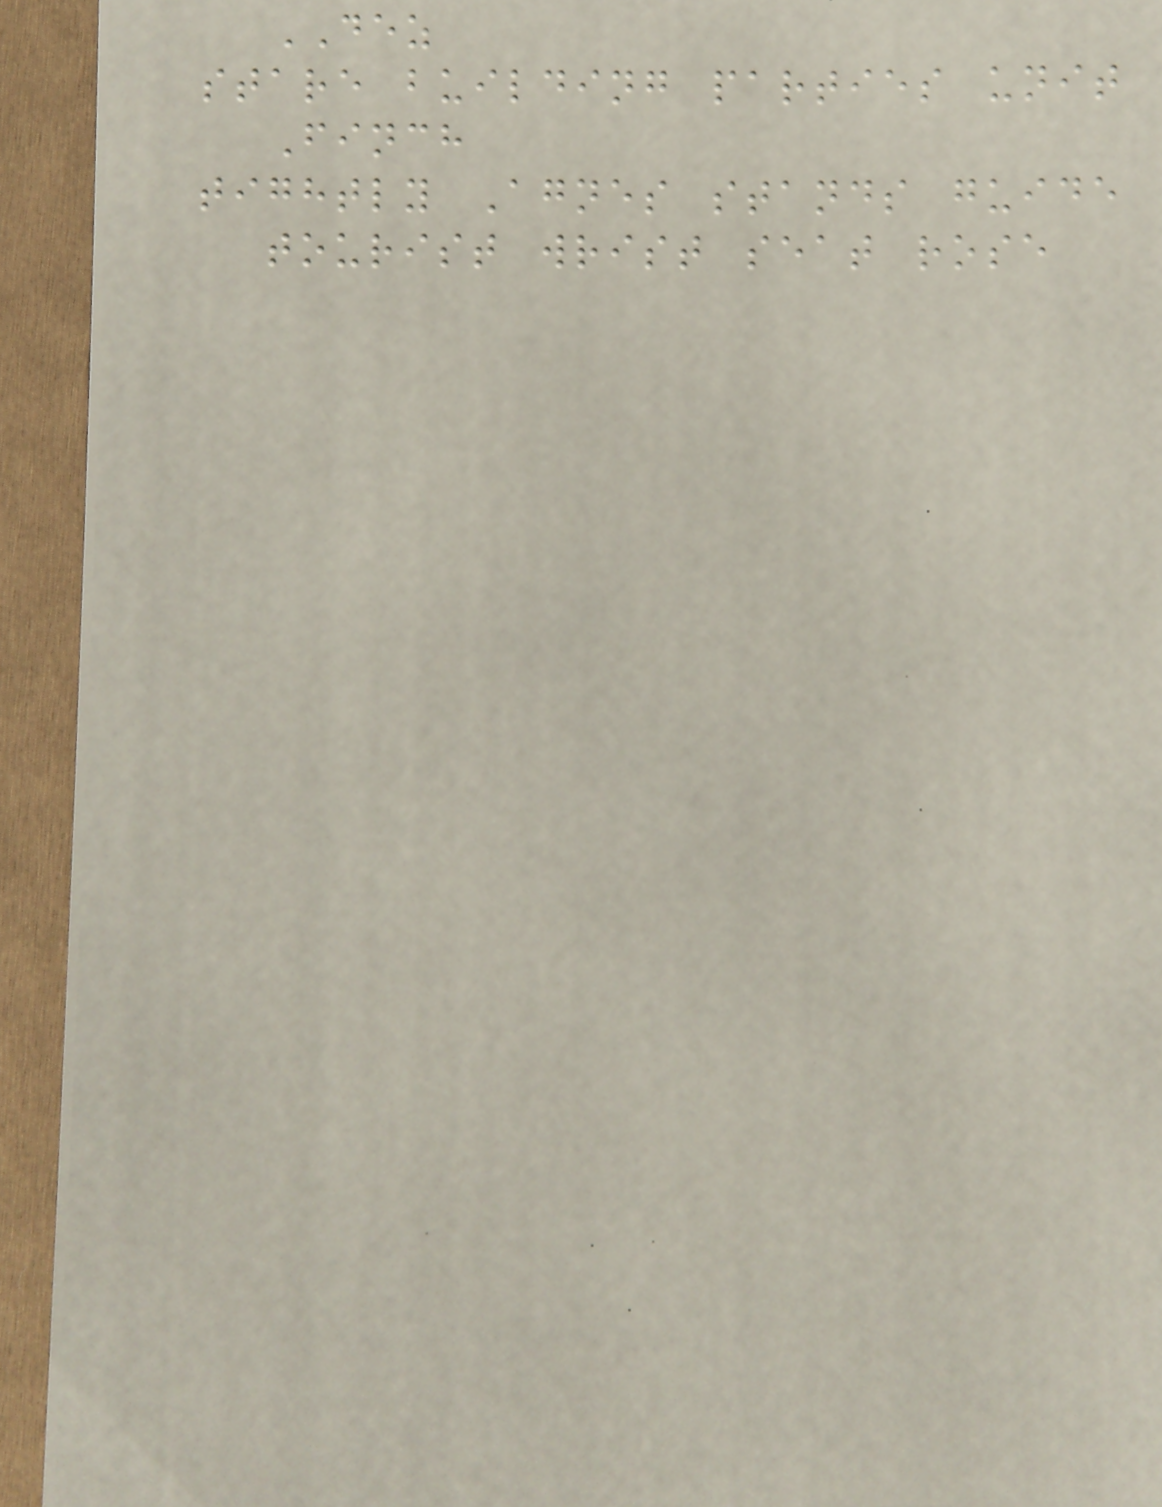DEZ
stare building parties unit
Finch
tightly Agnes stands guide
tourist wrist seat rose
